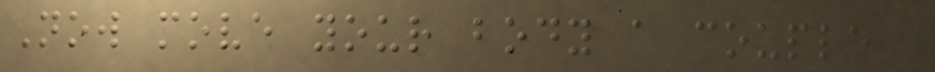Now move your body a couple
